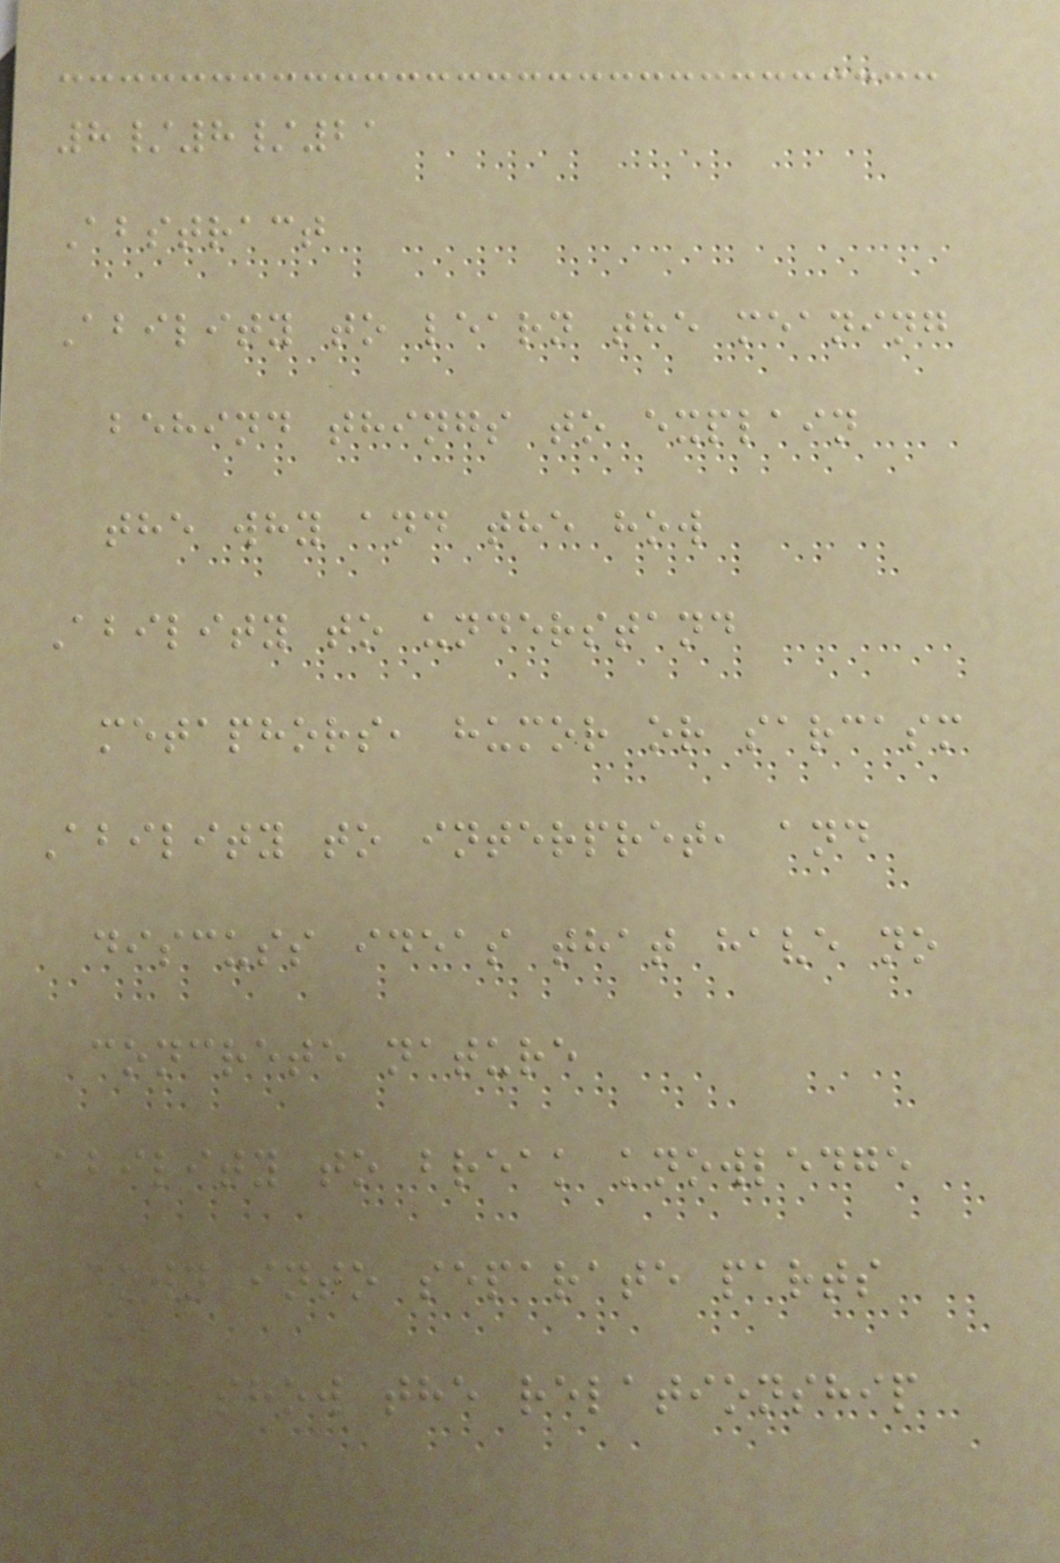8/8/21
Abstract
Ability to learn the meaning
behind things to explain
the why and the how
Ability to understand
metaphors, humor or sarcasm
Ability to interpret, and
discuss ideas that have no
concrete nature
Ability to break knowledge
down into separate parts
and show the relationship
